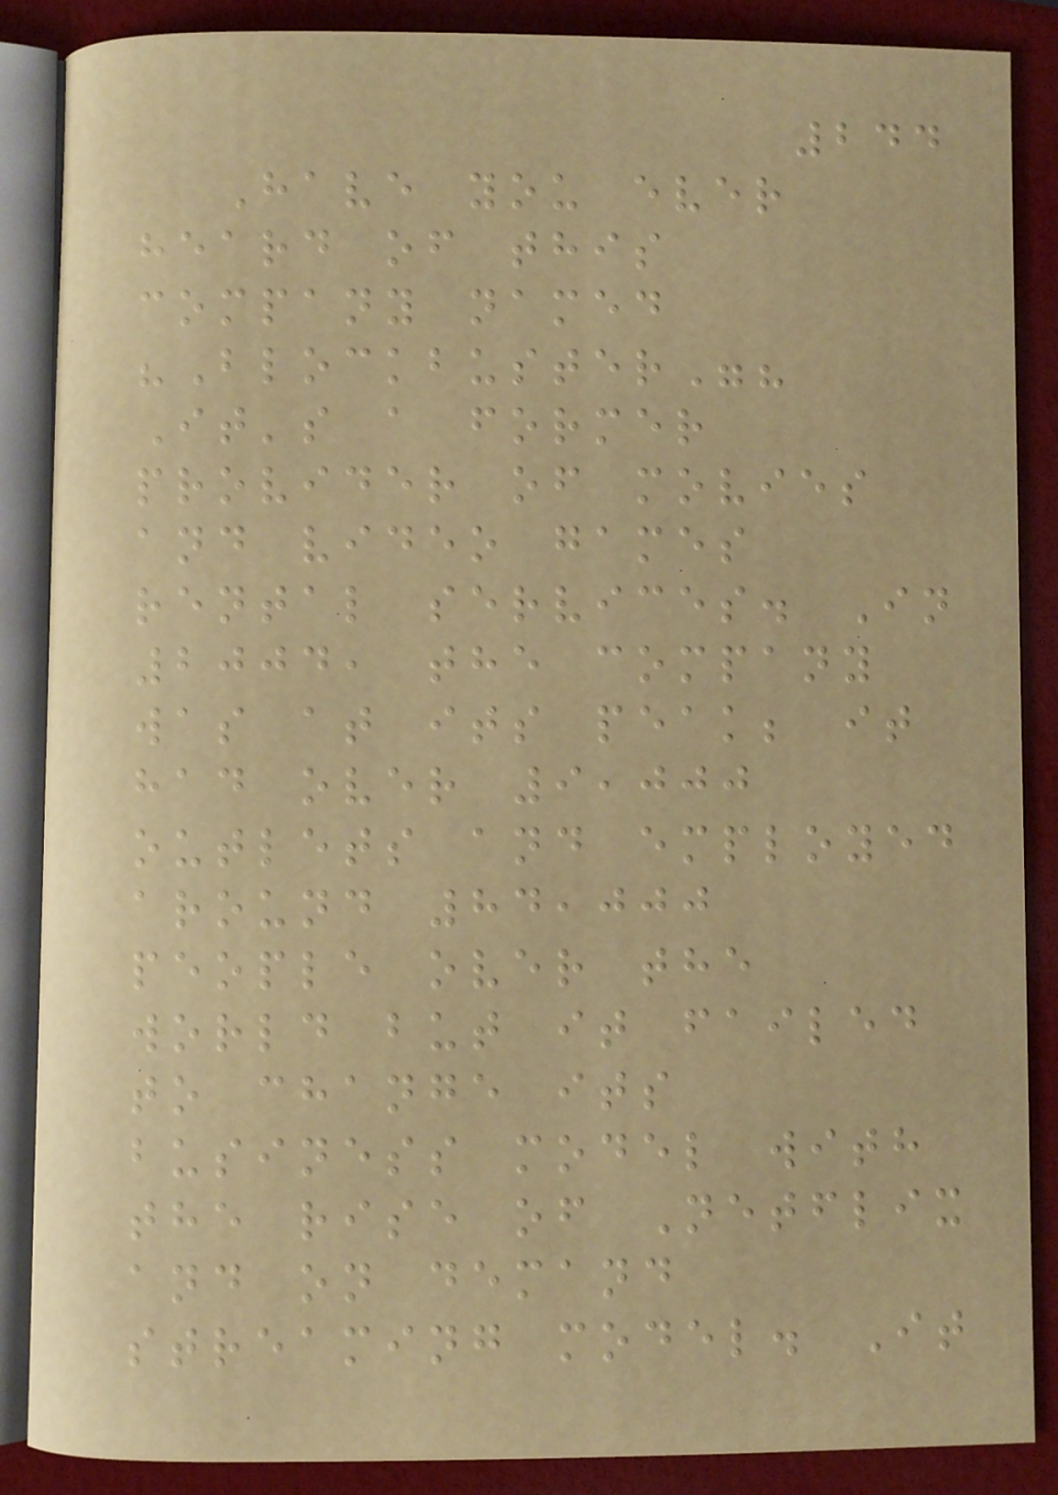244
Have you ever
heard of this
company named
"Blockbuster"?
It's a former
provider of movies
and video games
rental services. In
2004, the company
was at its peak; it
had over 9,000
outlets and employed
around 84,000
people over the
world but it failed
to change its
business model with
the rise of Netflix
and on demand
streaming model. It
